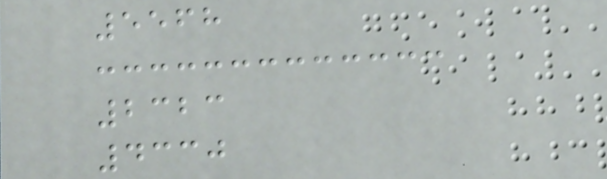5568
2323
4330
